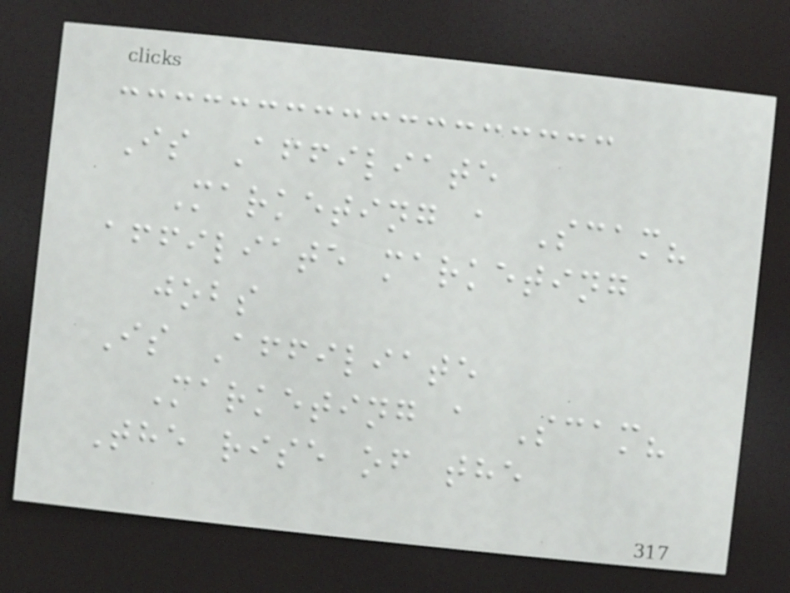Is Affiliate
Marketing a Scam?
affiliate marketing
jobs
Is Affiliate
Marketing a Scam?
The rise of the
